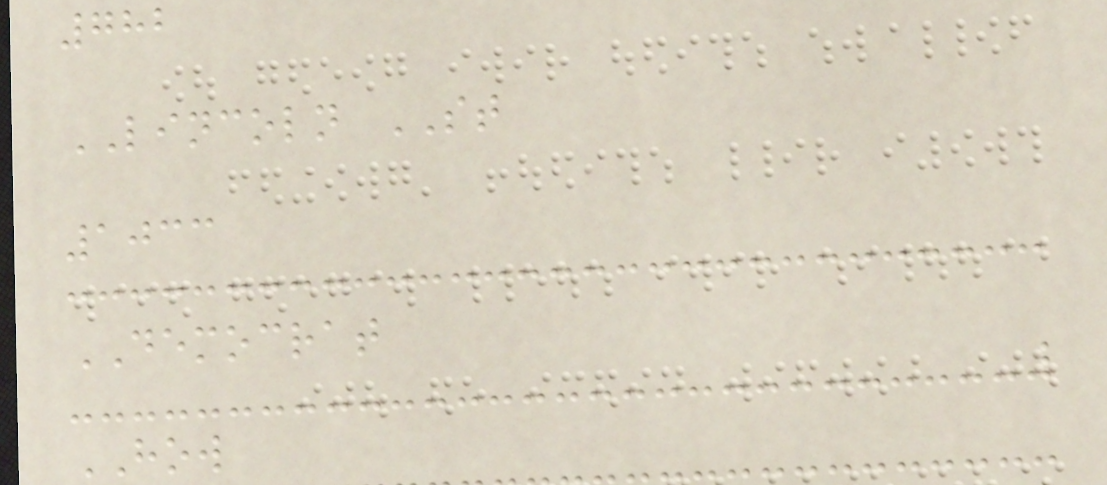782
LINCOLN ST
1033
DEMOCRAT
HOW
